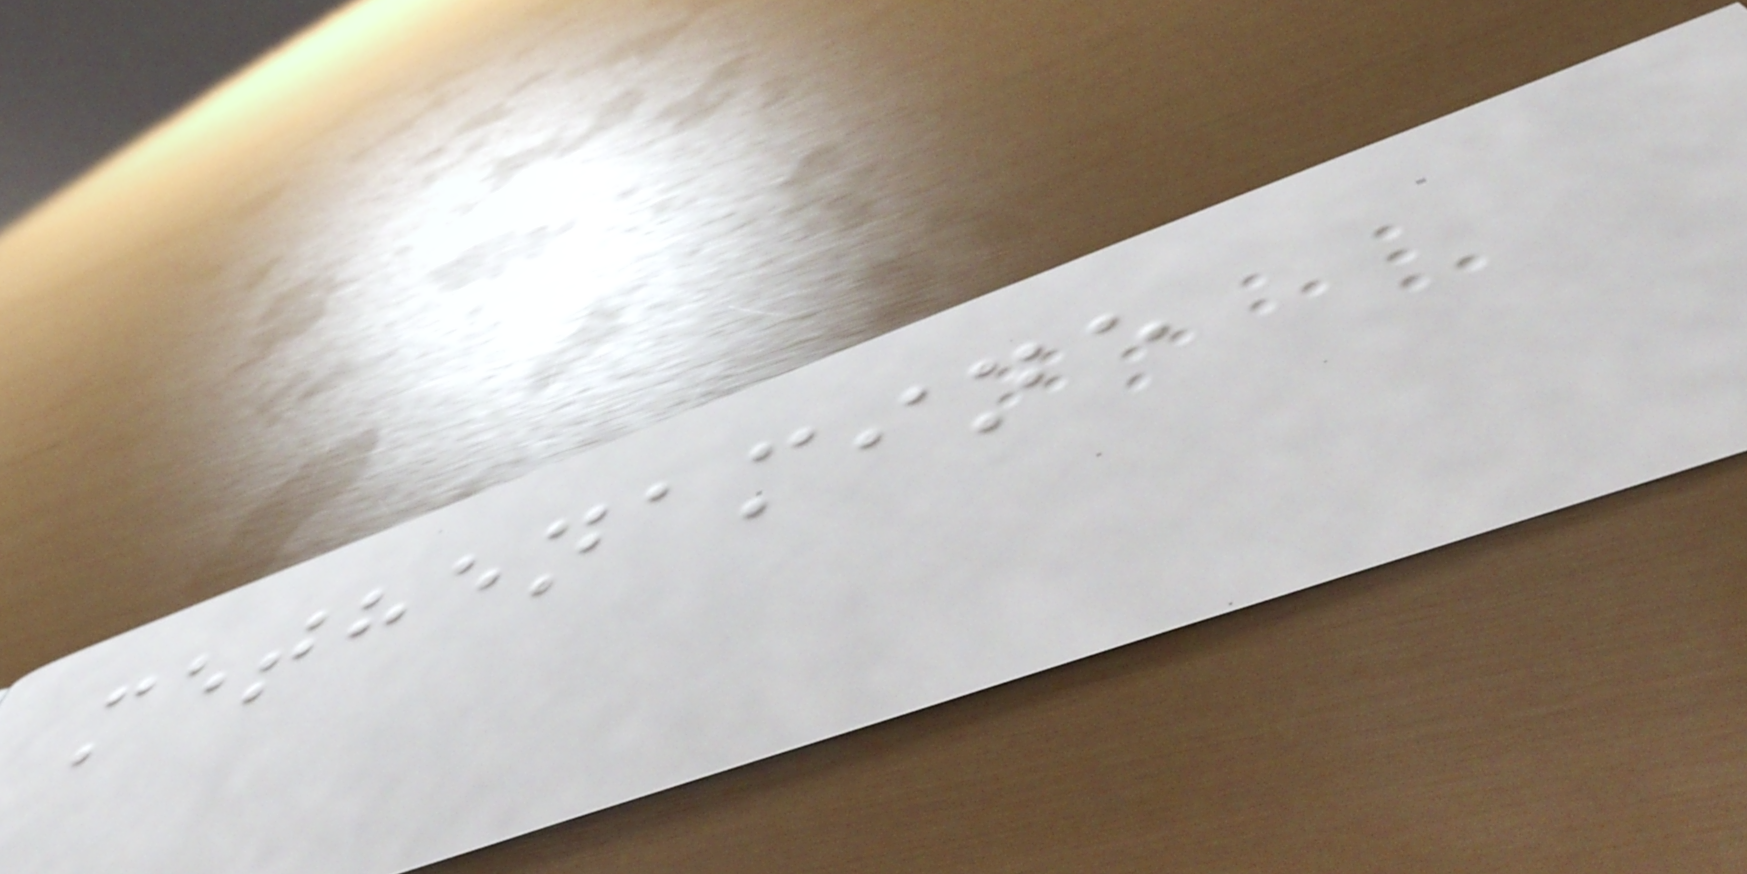methenamine
